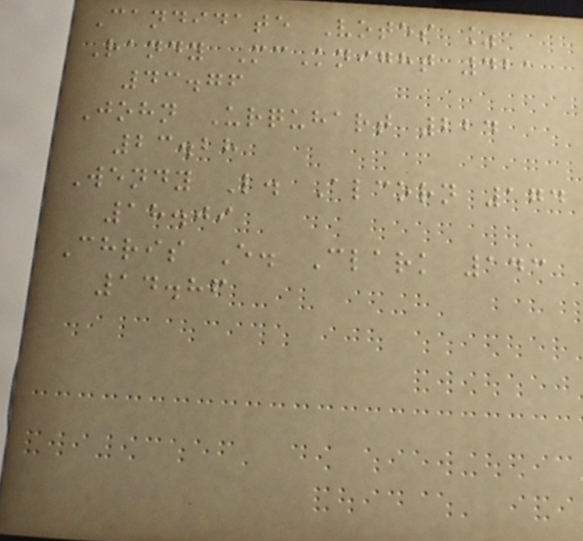Candidate Votes %
Randy McKnight 421
43.76
John Urquhart 224
23.28
Wendy L. Alcorn 174
18.09
Chris E. Clark 143
14.86
